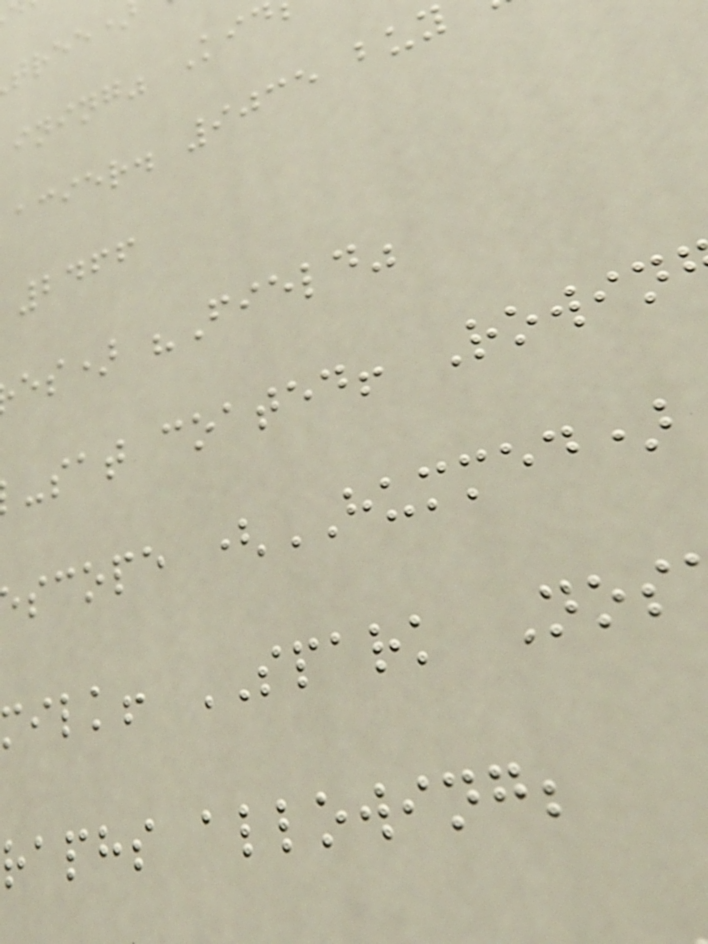ining" Kid
acier. 9035 buy
2466
es) "Field"
-sat coated! Rowin
scope (HUMMED)
milk! SPARK Nos
raphs allowing;
